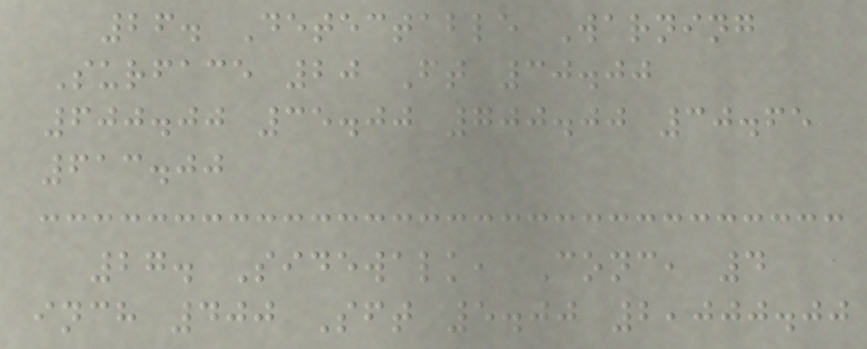26. Detectable Warning
Surface 20 Ft 30.00
600.00 35.00 700.00 30.65
613.00
27. Sidewalk, Conc, 4
inch 400 Sft 5.00 2,000.00
